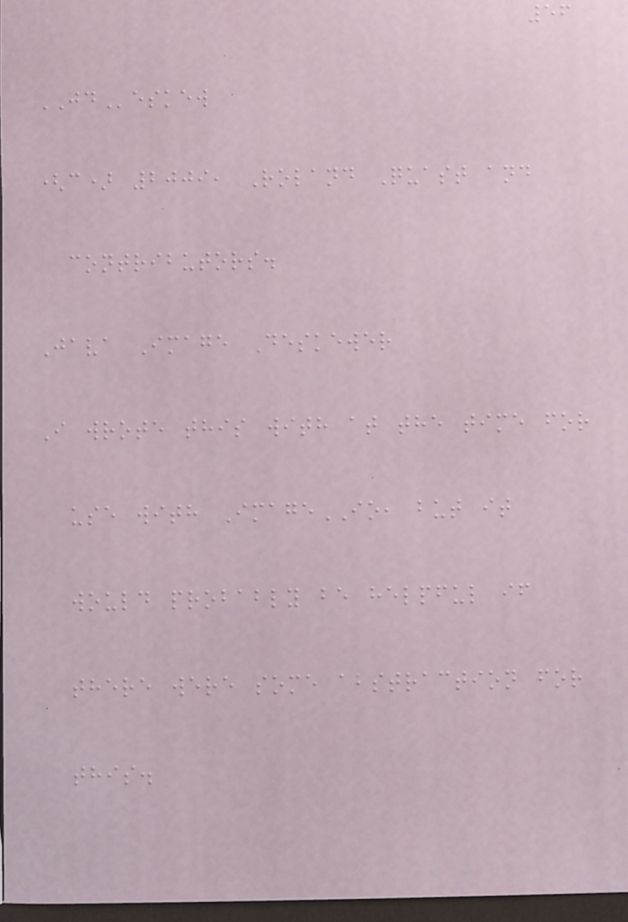56
JDeskew
(c) 2009, Roland Quast and
contributors.
Java Image Deskewer
I wrote this with at the time for
use with ImageIO, but it
would probably be helpful if
there were some abstraction for
this.
